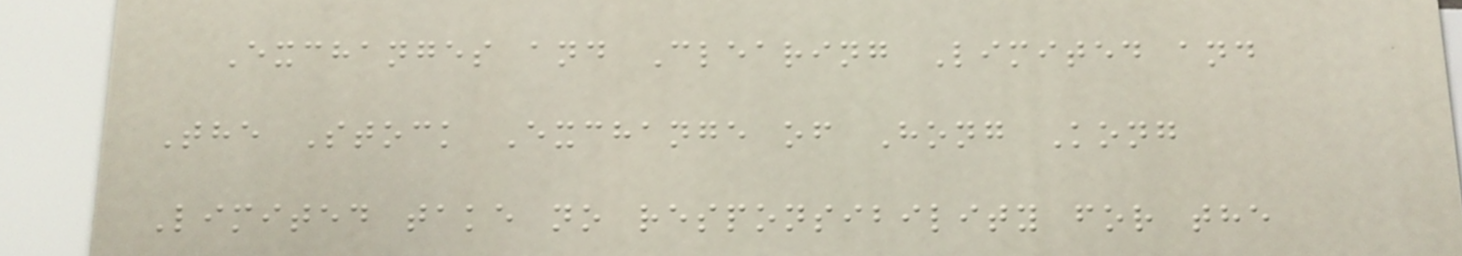Exchanges and Clearing Limited and
The Stock Exchange of Hong Kong
Limited take no responsibility for the
